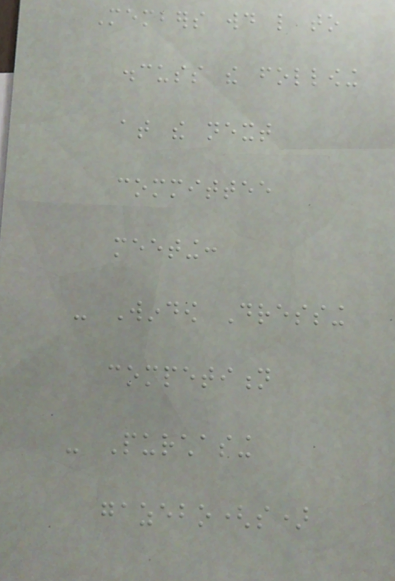Members would like to
discuss the following
at the next
committee
meeting:
- Window Dressing
competition
- Purchasing
gazebo(s)
